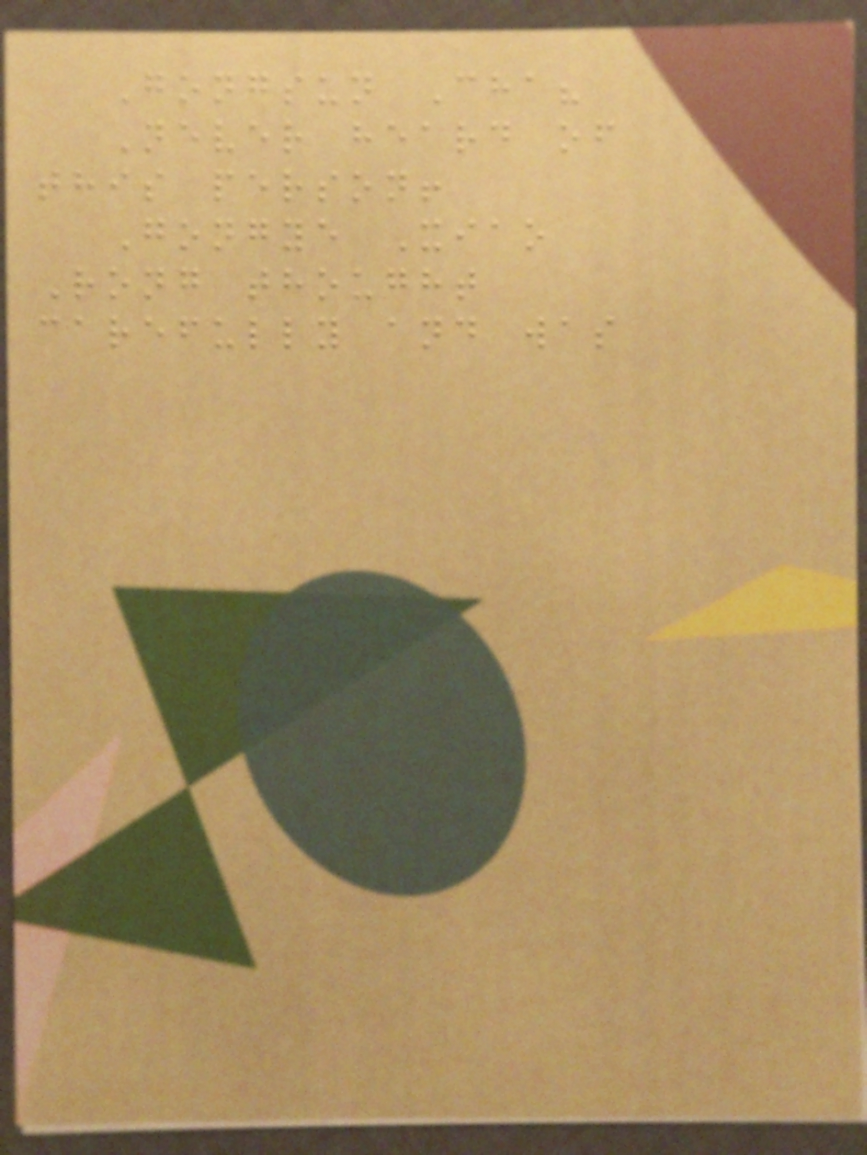Gongsun Cha?
Never heard of
this person!
Gongye Xiao
Rong thought
carefully and was
